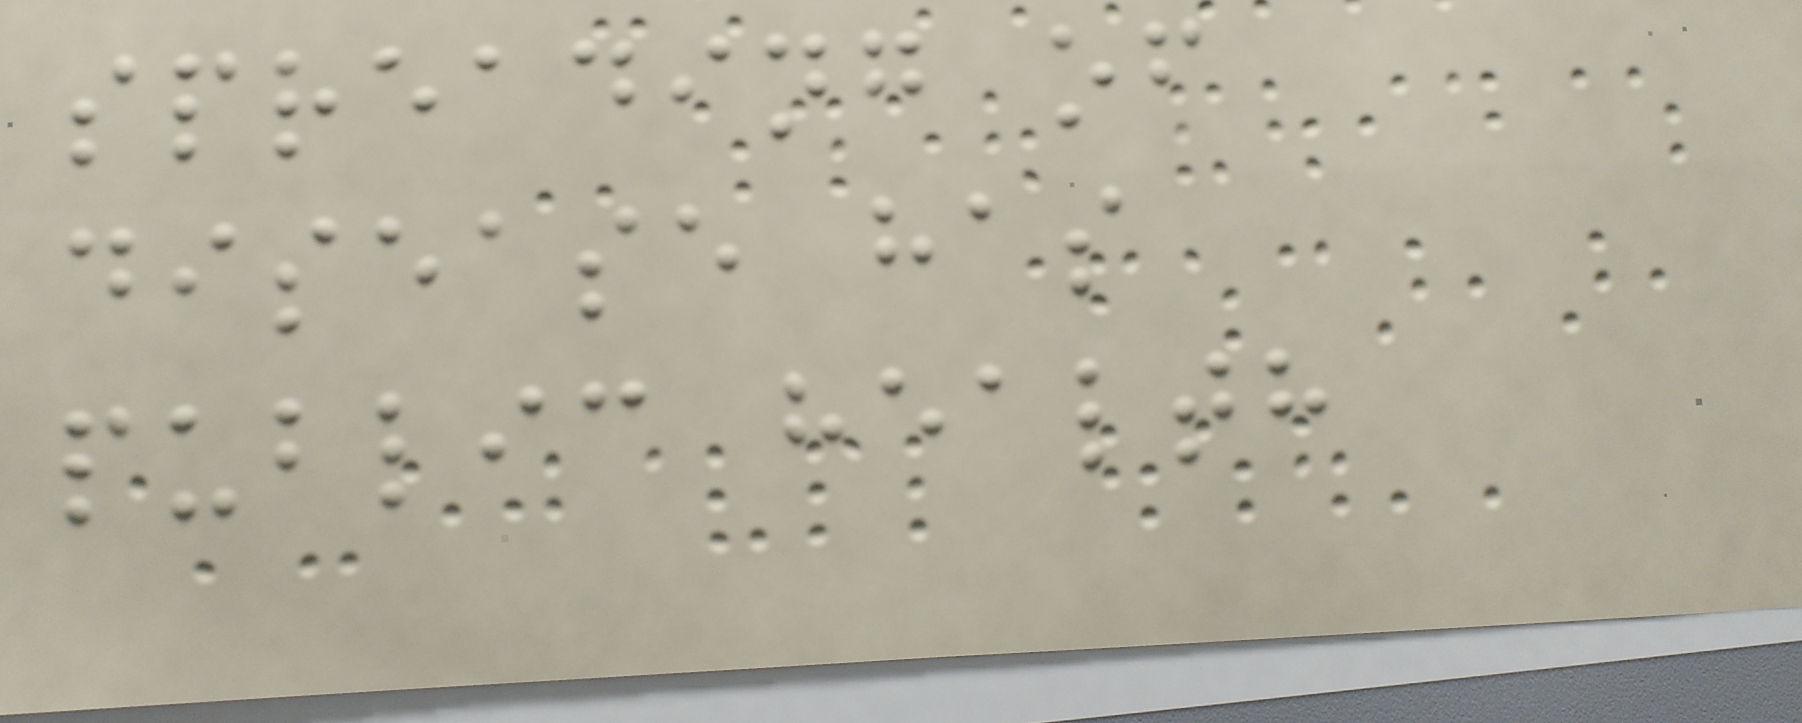spreading of
disease has
public health
